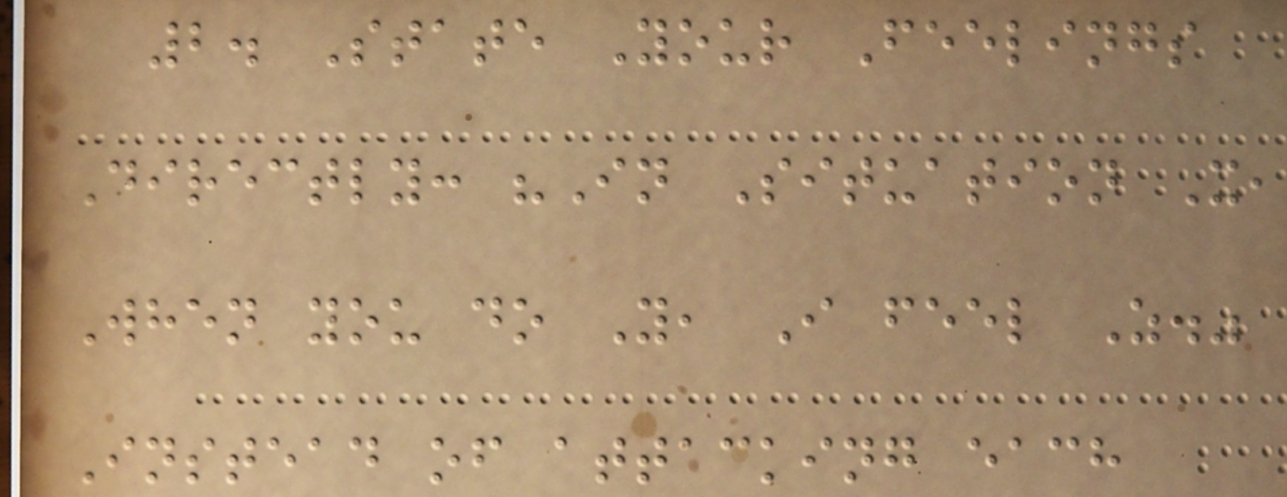2. State Your Feelings
Directly: "In Situation X,
When you do Y, I feel Z."
Instead of attacking each
